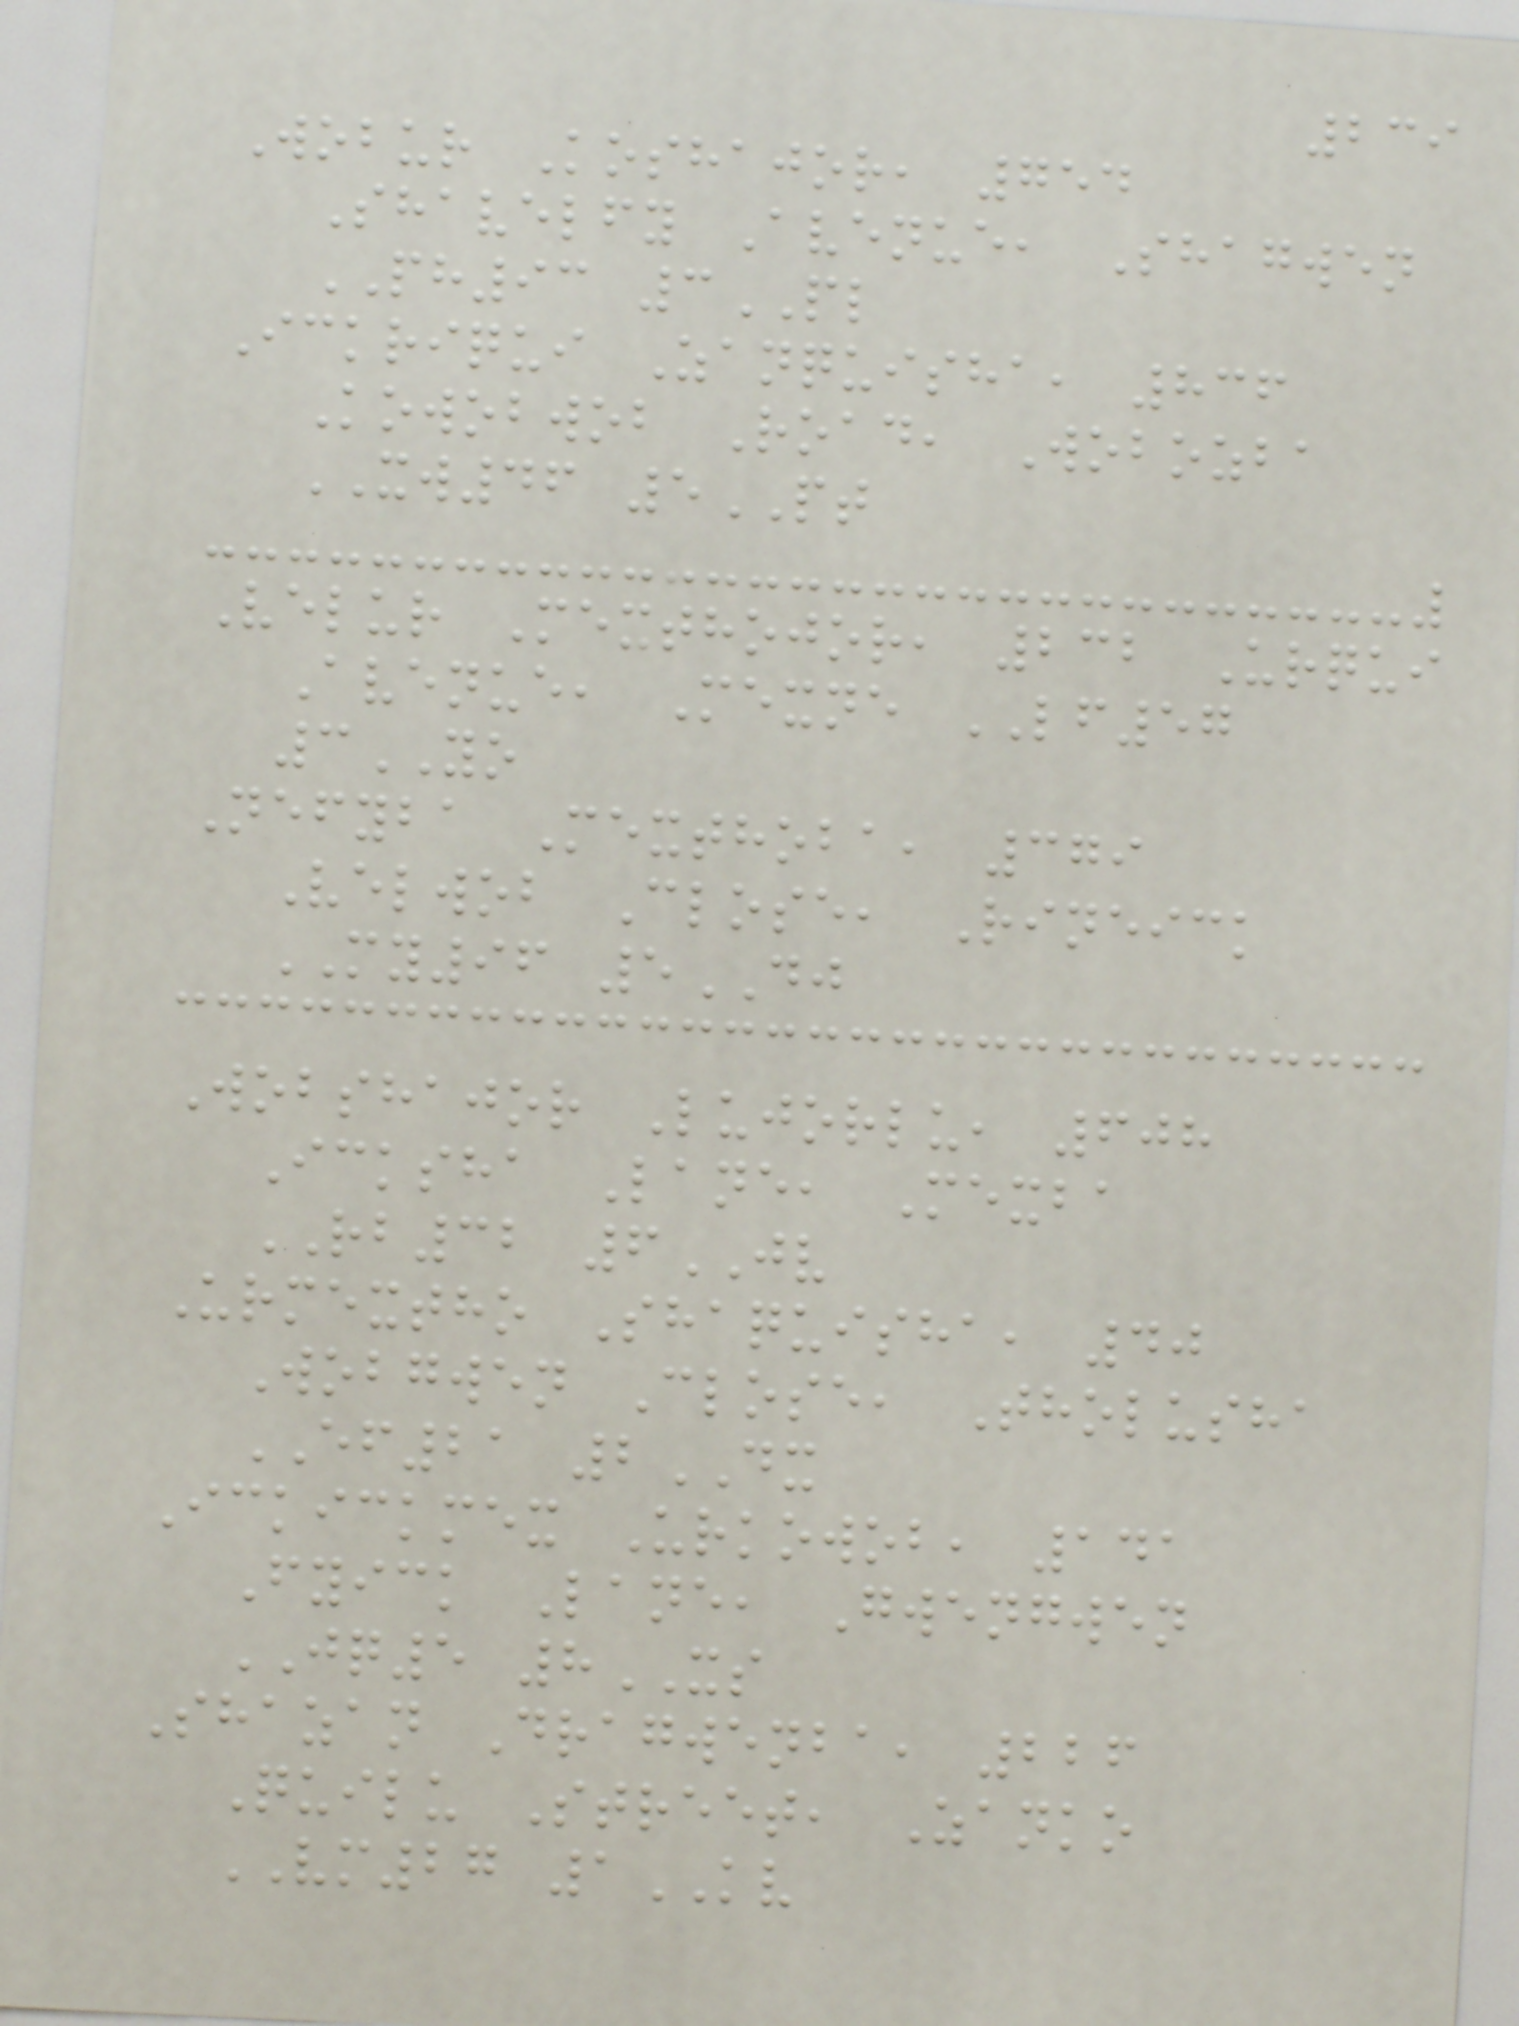239
Wobur Koshajor, 754
Shavelfy Avenue, Shagwen
PH93 3PL
Ickriqui Zanquisha, 836
Kowobwob Road, Wobozba
XW46 5PT
Velur Mexthojor, 232 Urqui
Avenue, Mexne LF57
3YO
Nefyba Mexthoba, 379
Velwob Close, Rineick
MY96 5DJ
Wobshajor Lujorlu, 608
Icksha Lane, Mexba
RB32 6JV
Urmextho Shaquisha, 40
Wobgwen Close, Tholusha
EF21 2DX
Ickickmex Urkowob, 141
Fyick Lane, Gwengwen
JQ5 8XS
Shazan Dragwenba, 226
Quilu Street, Zanko
VM27 1KV
